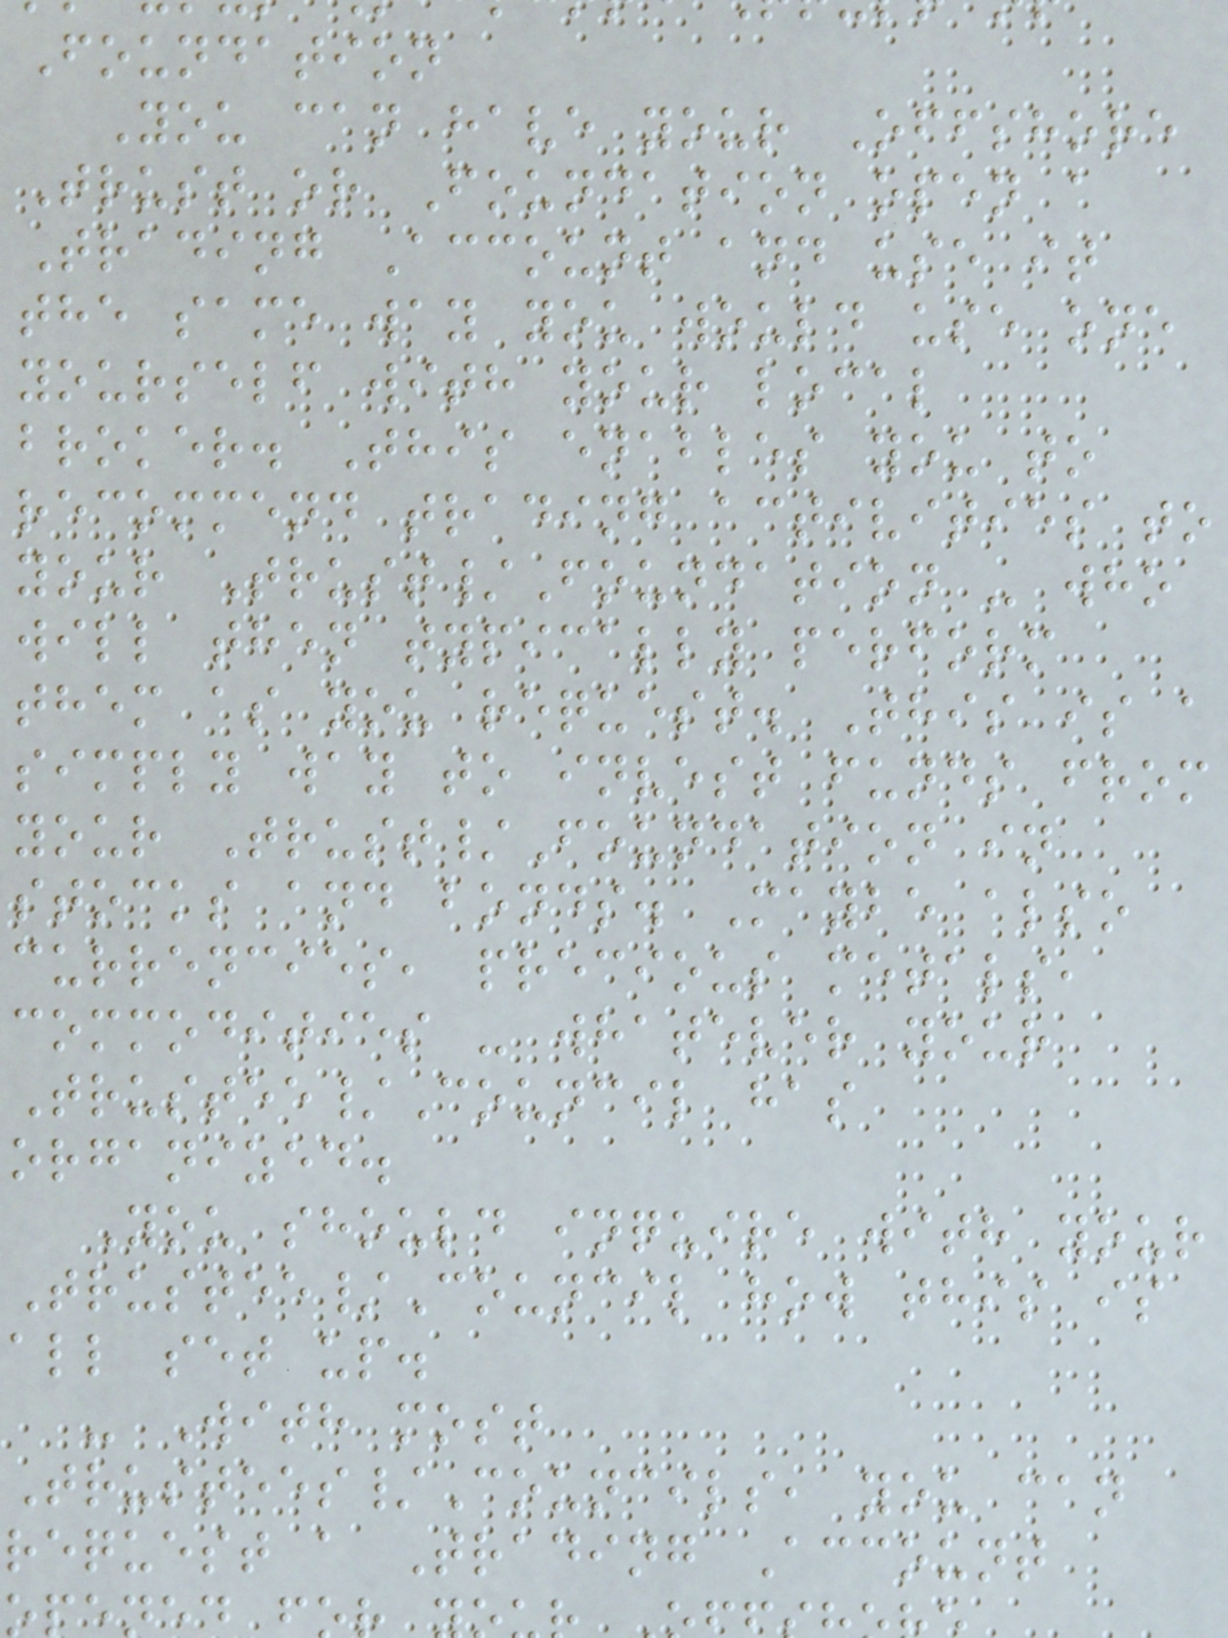Foundation
You can have your Offshore
Trust or Foundation open a
Trading Account and use it
the same way you would use one
yourself with your local
broker. This enables you to
recommend trading activities to
your Trust/Foundation - who
will then typically perform
them as you request. This is a
simply way to invest funds from
your Trust/Foundation in
stocks and bonds. Maybe also
currencies, precious metals,
commodities - whatever your
Trustee/Council has
organized.
You should inquire with your
Trustee/Council how this is
all set up.
- With most
Trustees/Councils, you can
request a Trading Account
